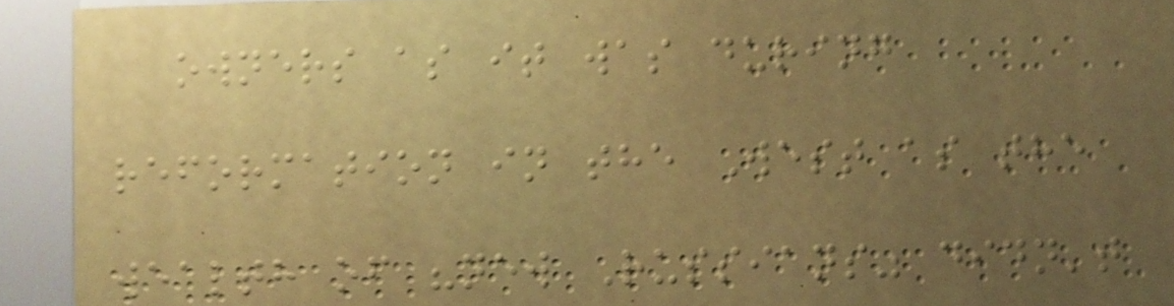owners as it was during
reformation in the West as the
wealth of "new Russians" didn't
